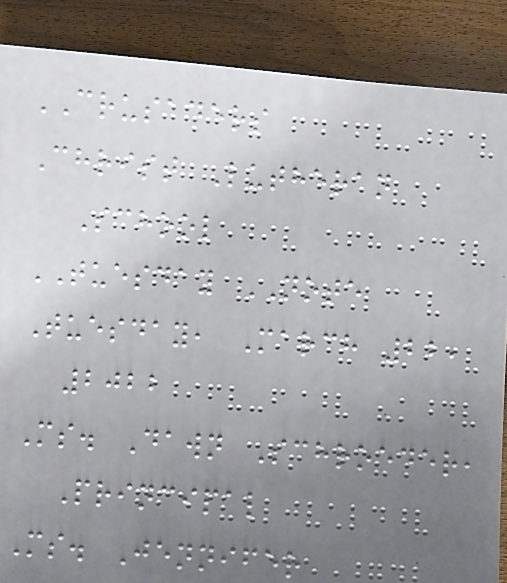CRUSADERS
Christ Lutheran
School
TUESDAY NOTE
Tuesday, March 22,
2022
Ms. Dawn Schroeder,
Principal
Ms. Jennifer
